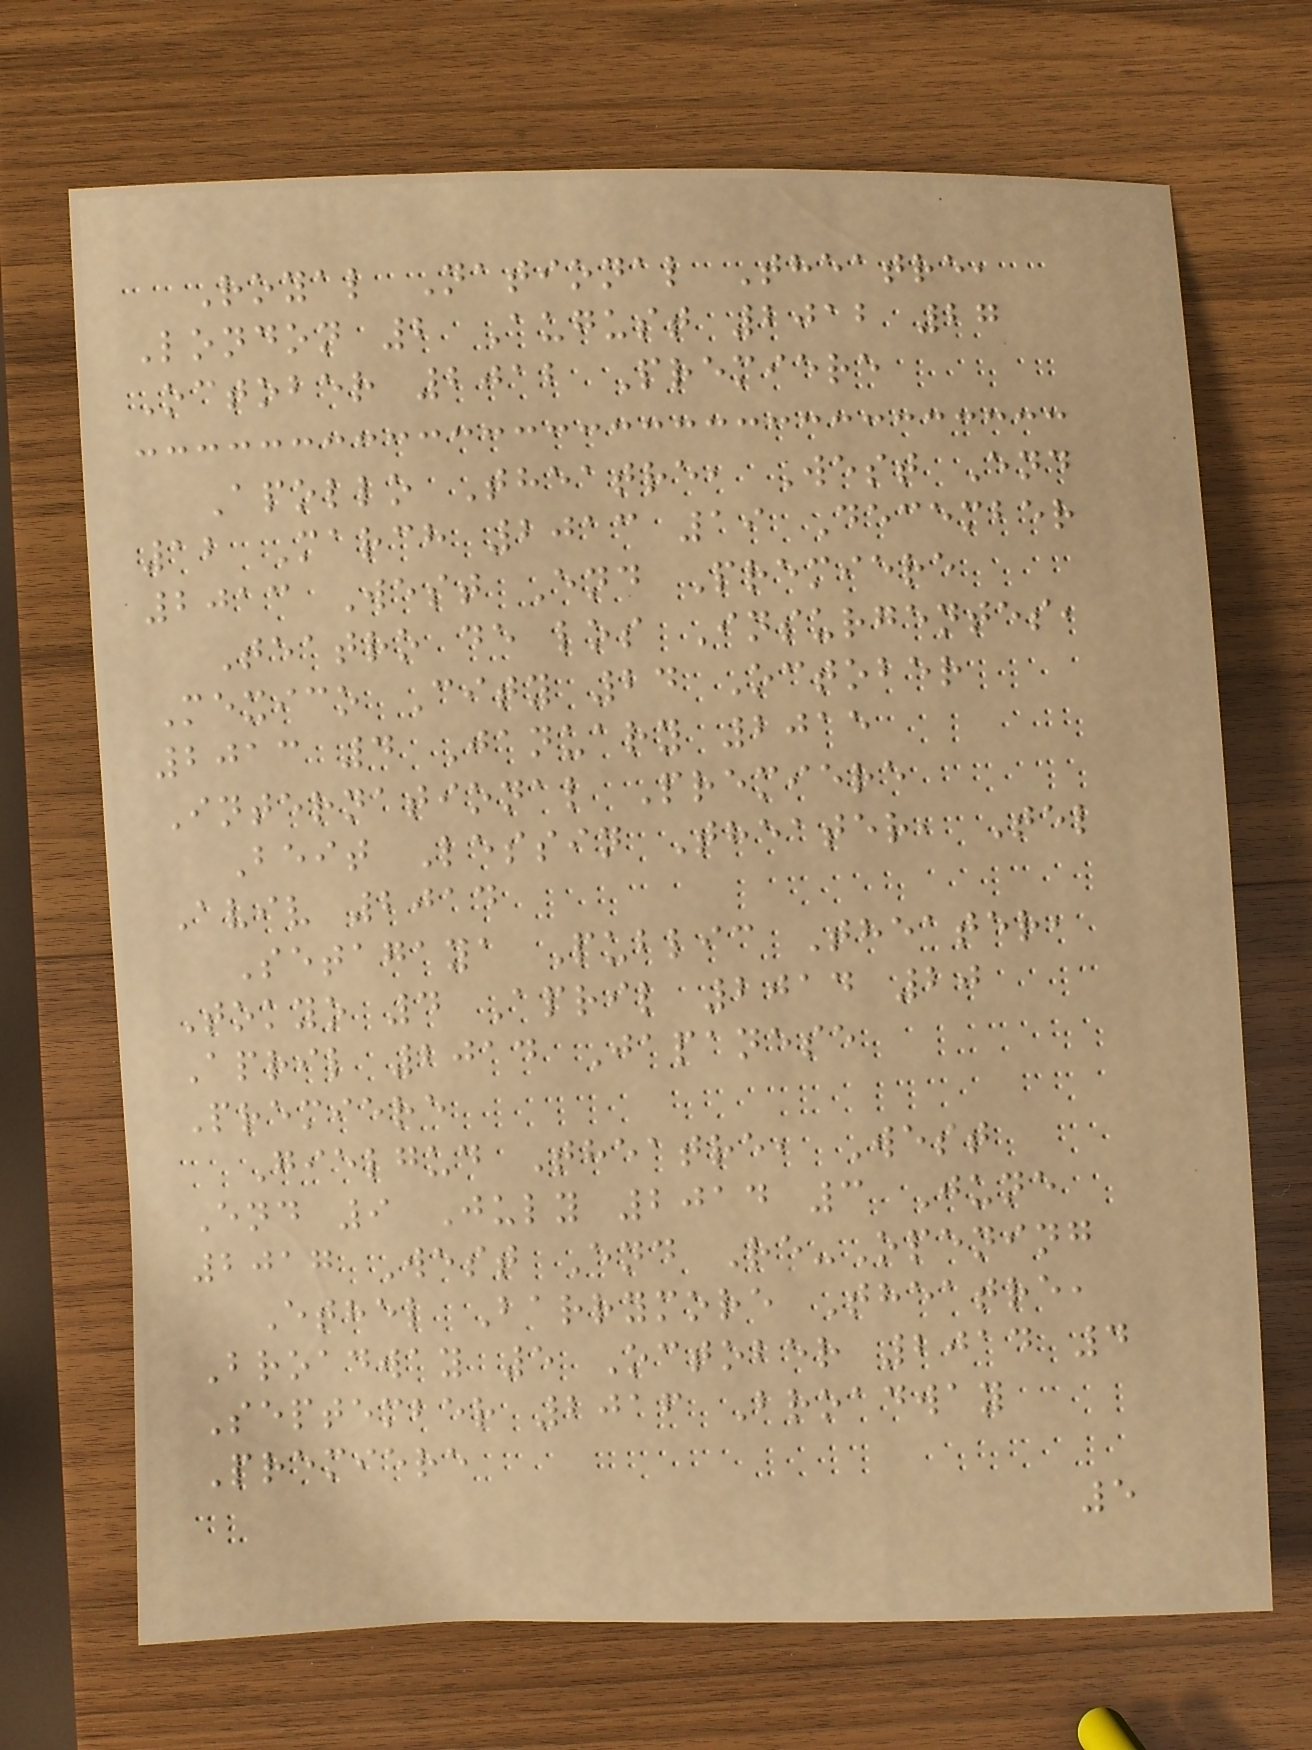Royal National Theatre,
London 2 August 2012 27
October 2012 Premiere
Apollo Theatre, West End
12 March 2013 19 December
2013 West End Premiere
Teatro de los Insurgentes,
Mexico City 24 October
2013 4 January 2015
International Premiere
Beit Lessin Theater, Tel
Aviv 2014
Setagaya Public Theater,
Tokyo 4 April 2014 20
April 2014 Japanese
Premiere
Gielgud Theatre, West
End 9 July 2014 3 June
2017 West End Re-Opening
Ethel Barrymore Theatre,
Broadway 5 October 2014 4
September 2016 Broadway
Premiere
5
